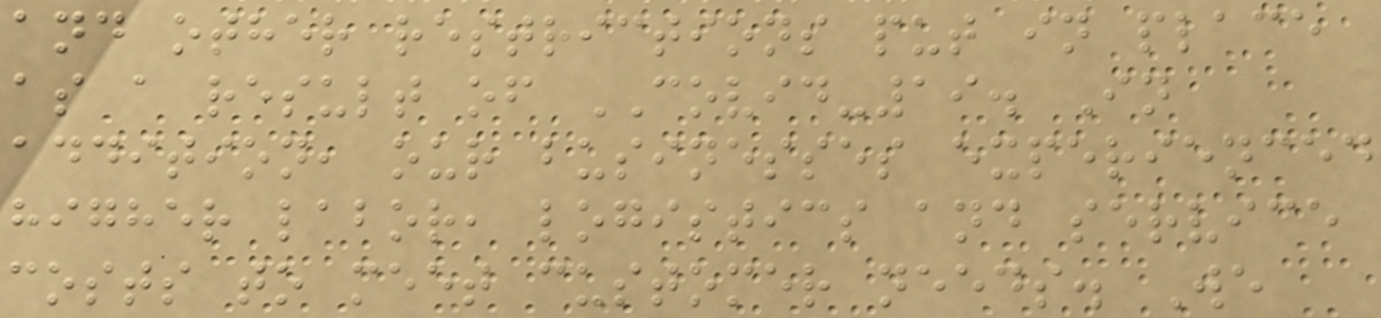and other restrictions put in place
as a result of COVID-19. In
addition, our businesses experienced
higher labor, logistics and service
costs to meet customer needs. We
